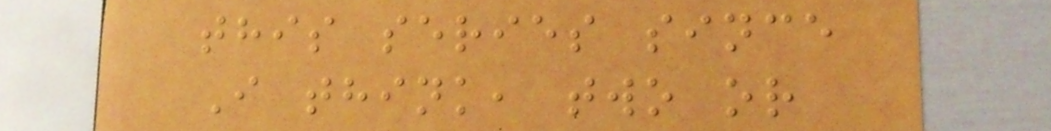this series since
I think, two or
